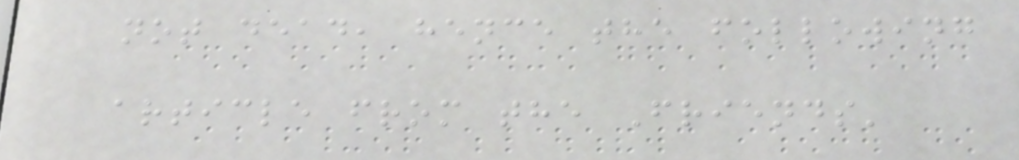not dead, hence the following
article from the Friends'
